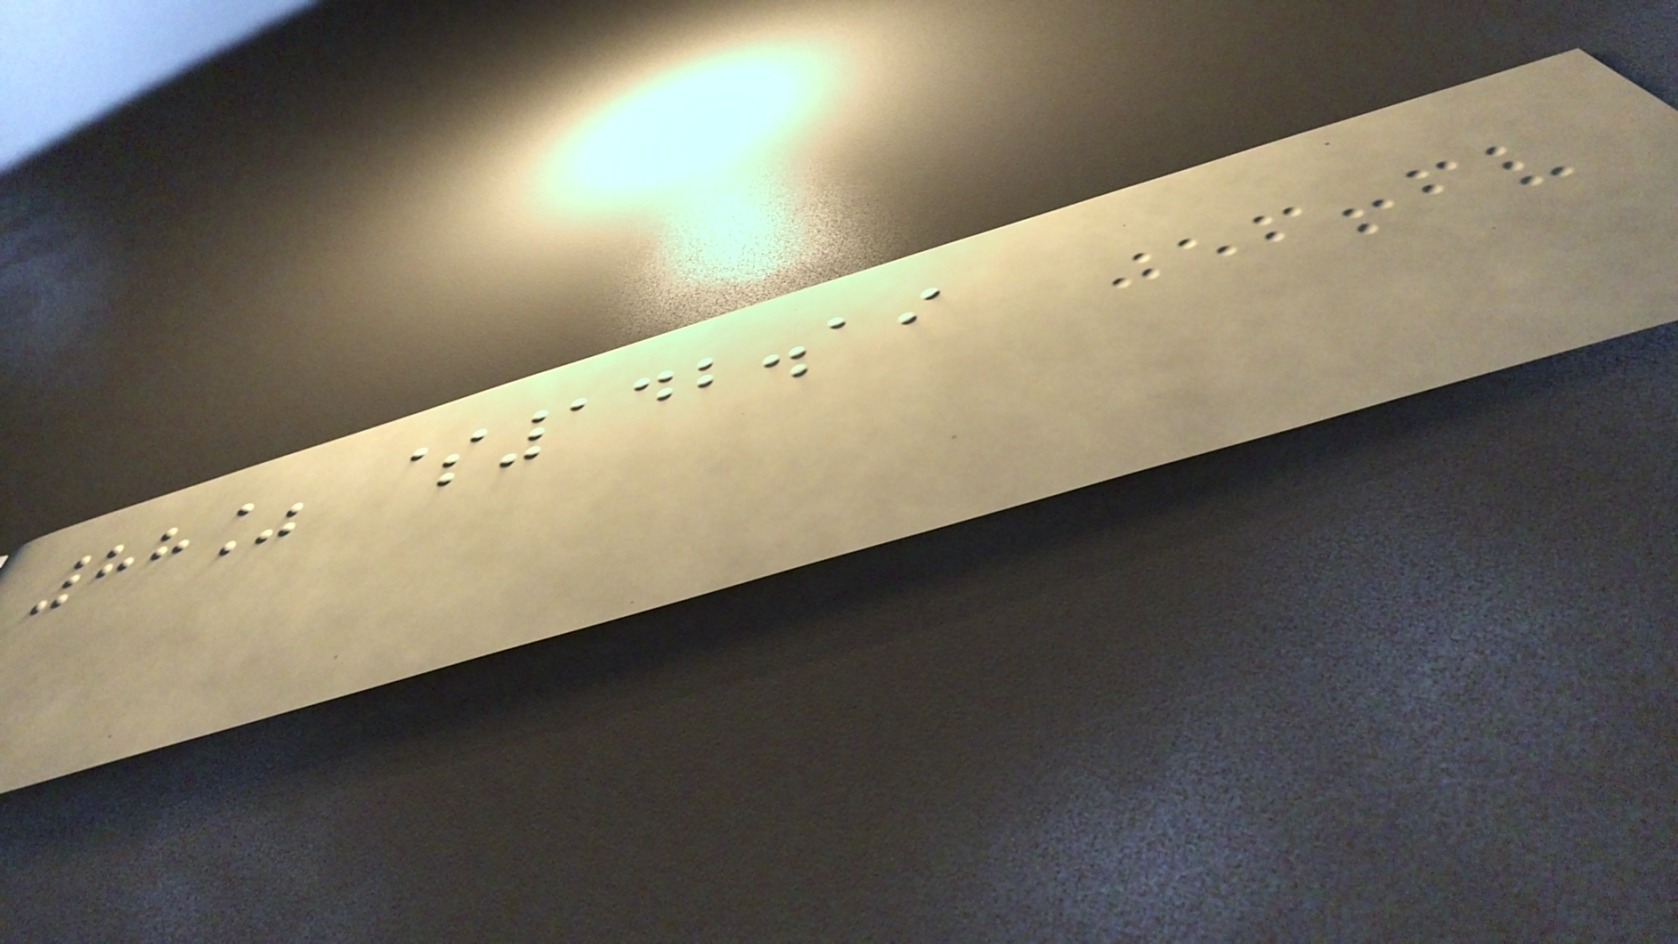88% $142.19
